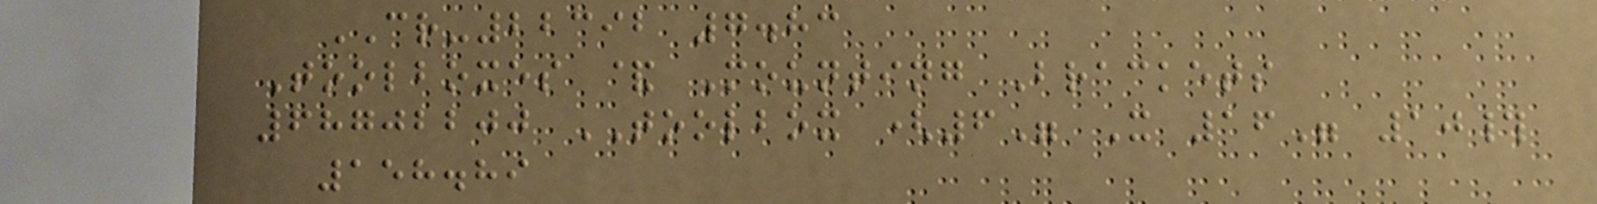CR-22392 7.83
Toolboxes & Mounting Brackets
68702200 TOOLBOX (6" X 16" 10#
158.89
